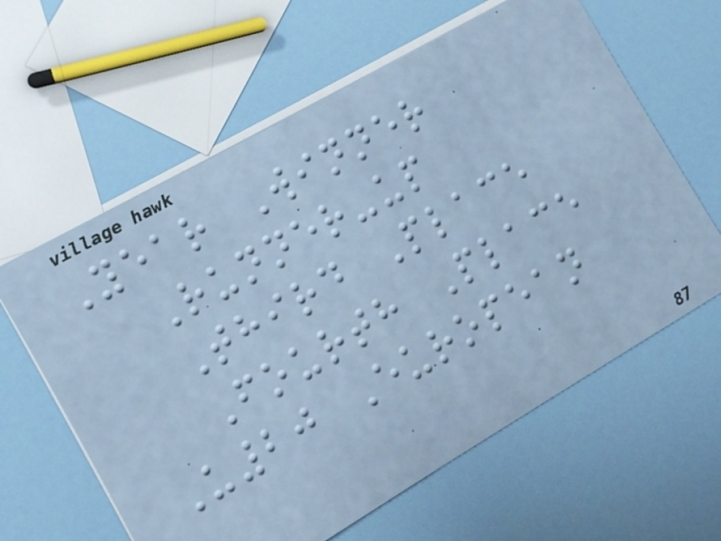Year Winner
Runner-up
Third Place
Fourth Place
U20 European
